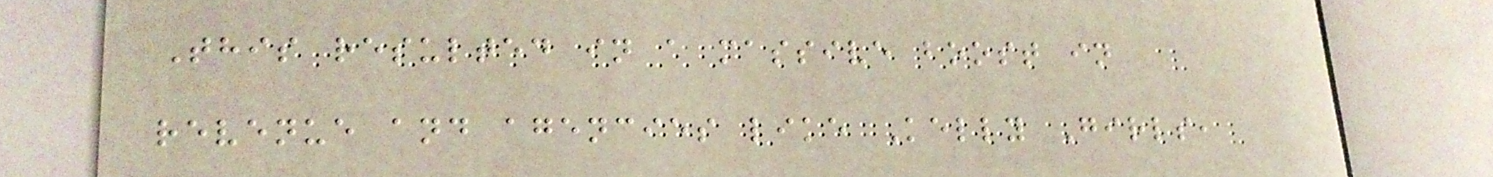This resulted in a massive boost in
revenue and agencies like Kelly Girls,
